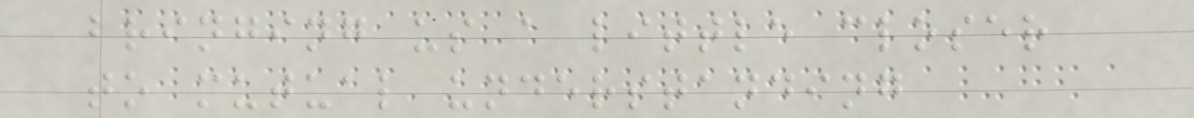bringing us a little closer
to mutual understanding
